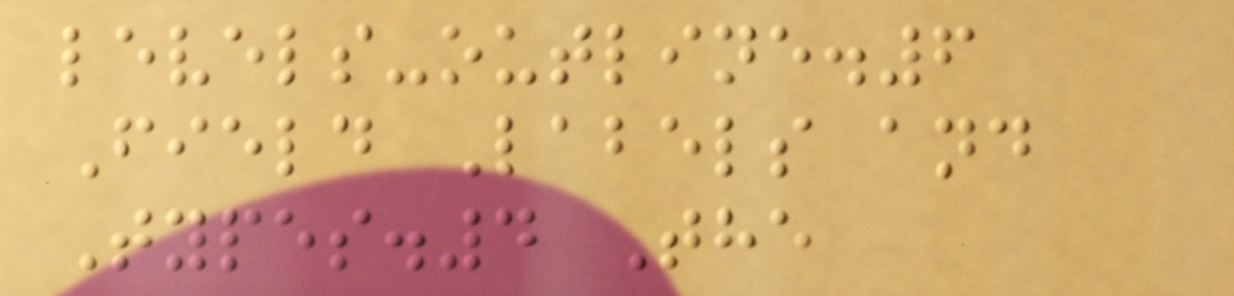levels-outline.6
Field Labels and
Types.4 The
